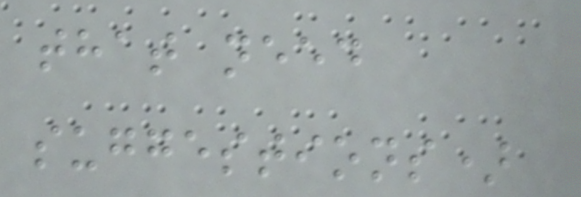that need
suggestions)
